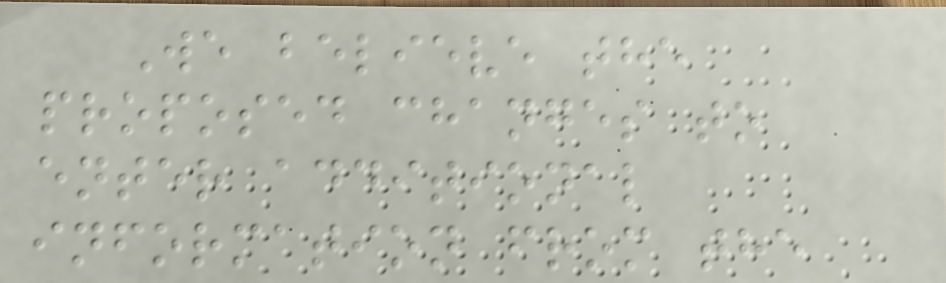We believe the
proposed changes to
enter additional
information from the
